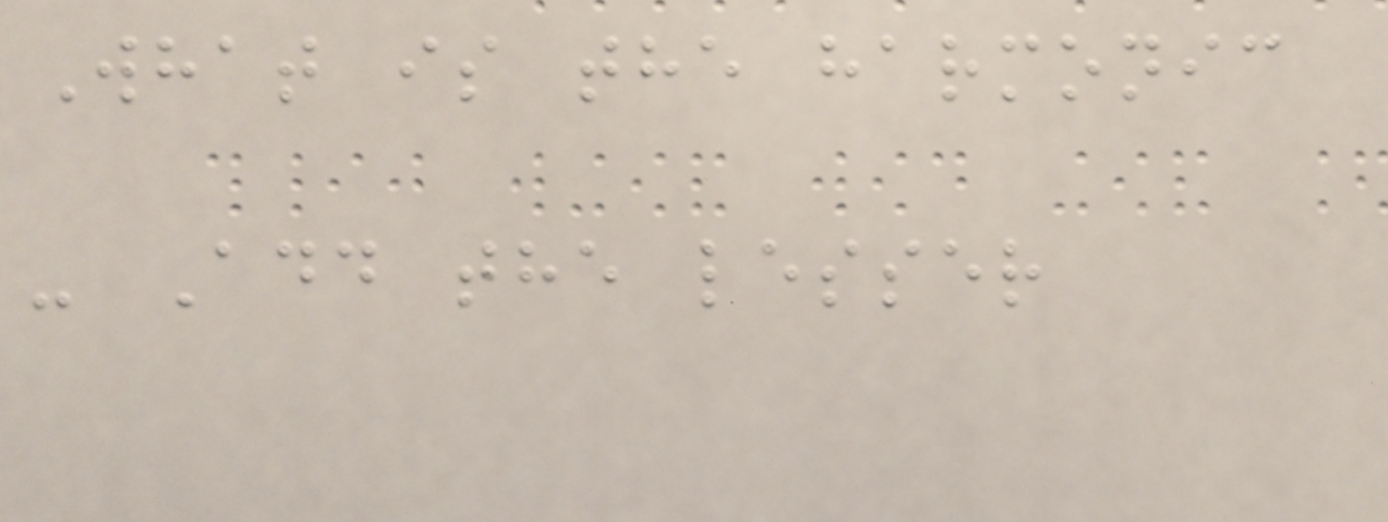What is the harmonic
- Add the lesser
